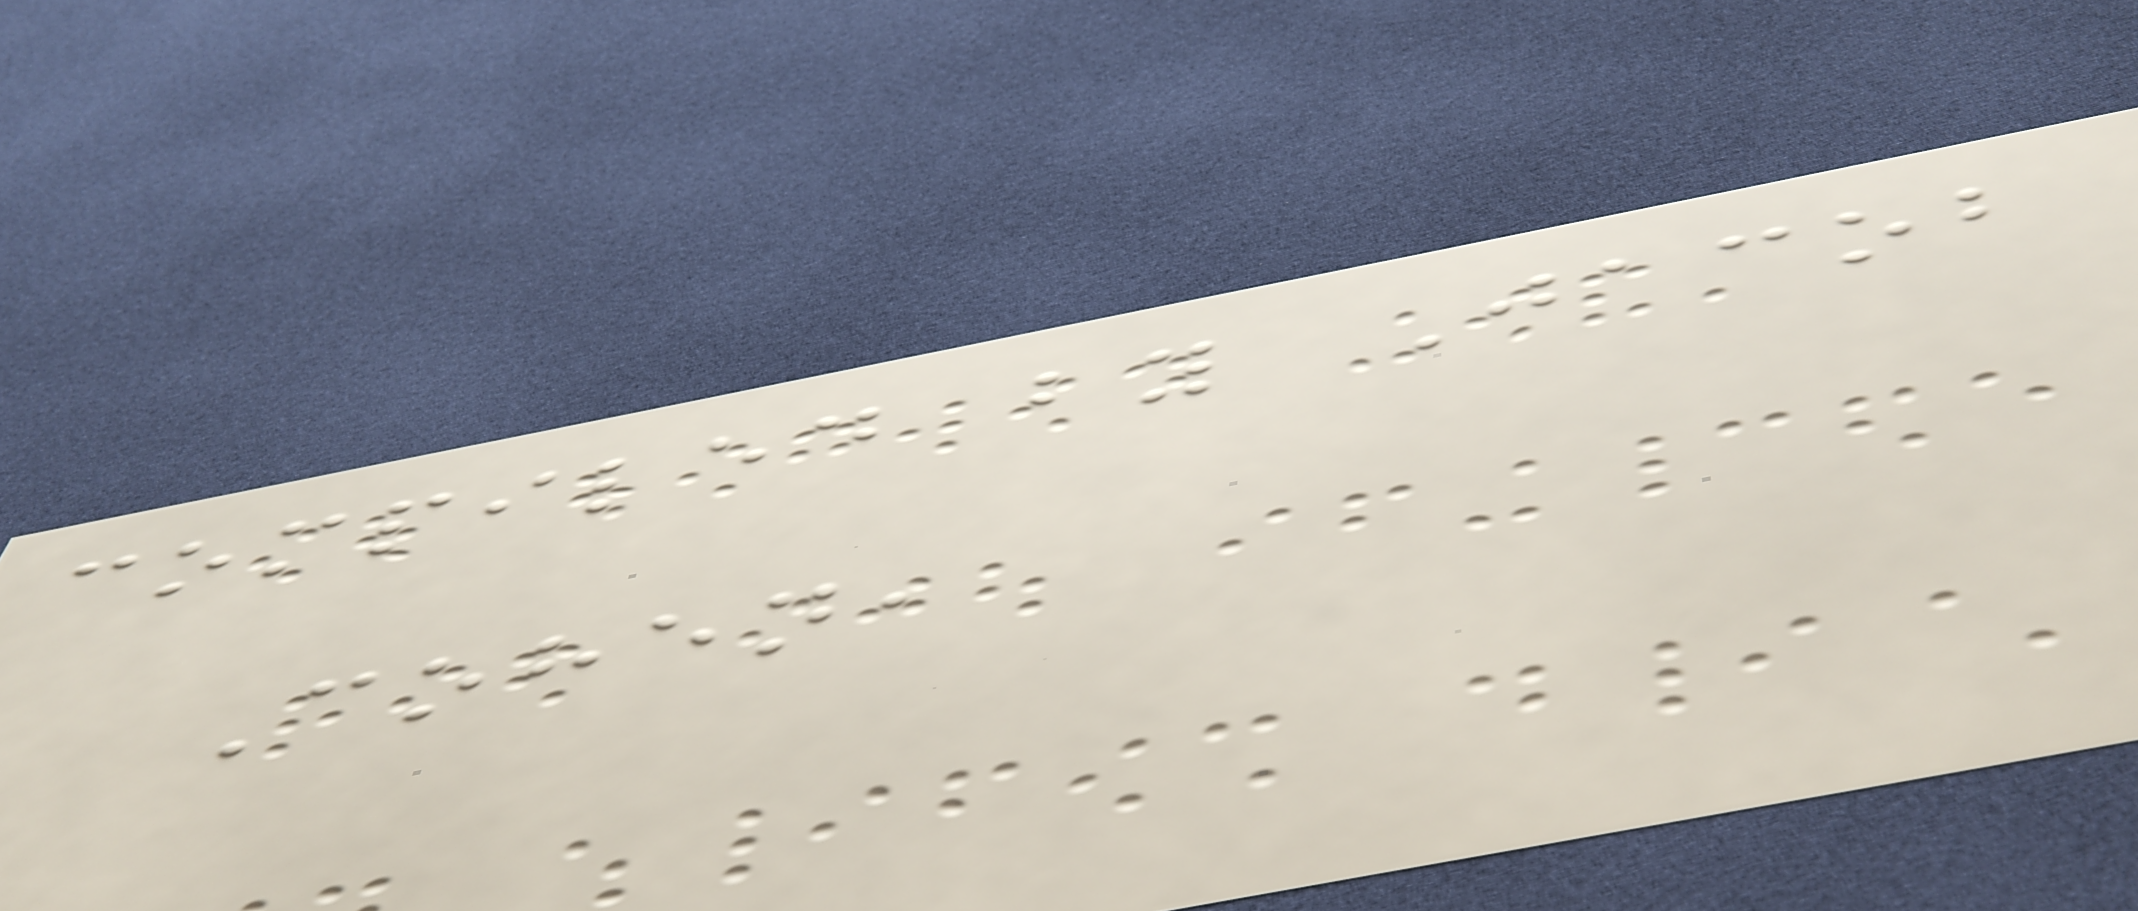compiled by Jacob
Cohen,
